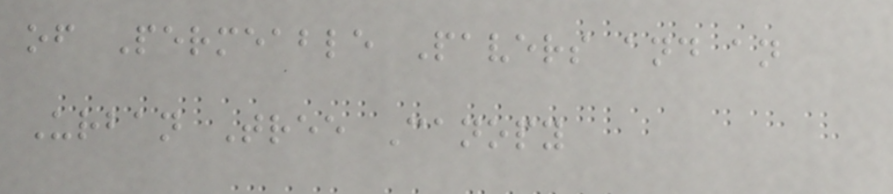of Permeable Pavers and an
Urban Tree Canopy
